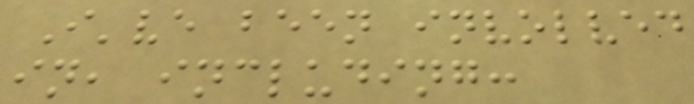I've been involved
in, including:
